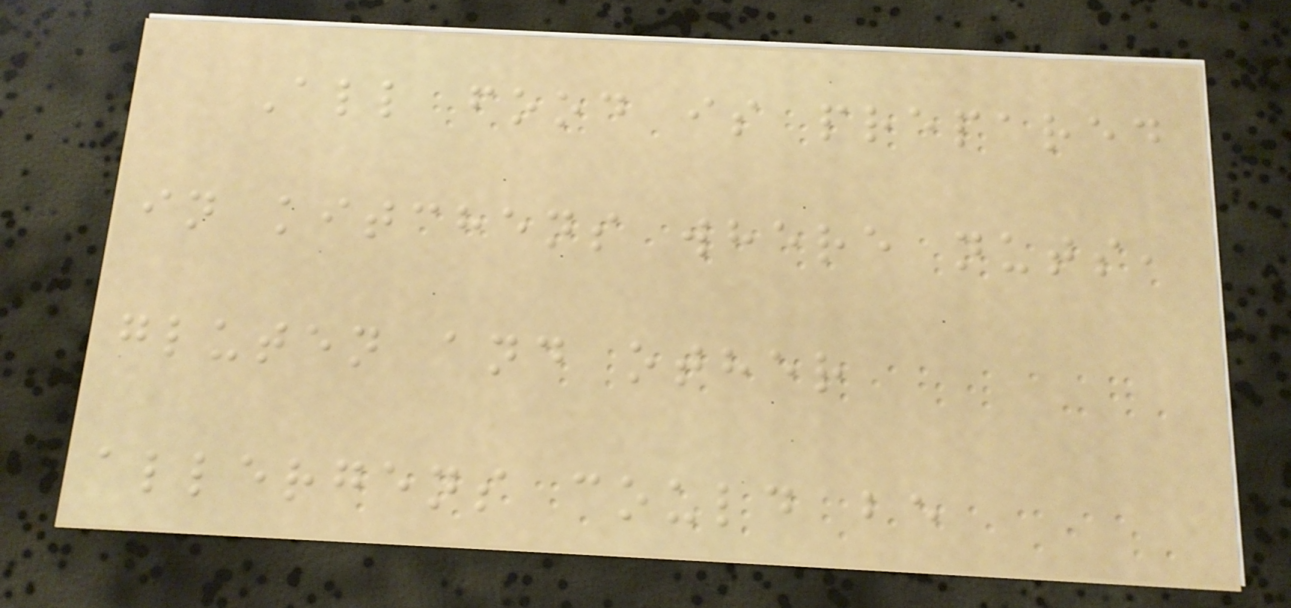All food is prepared
in kitchens where nuts,
gluten and other
allergens could be
